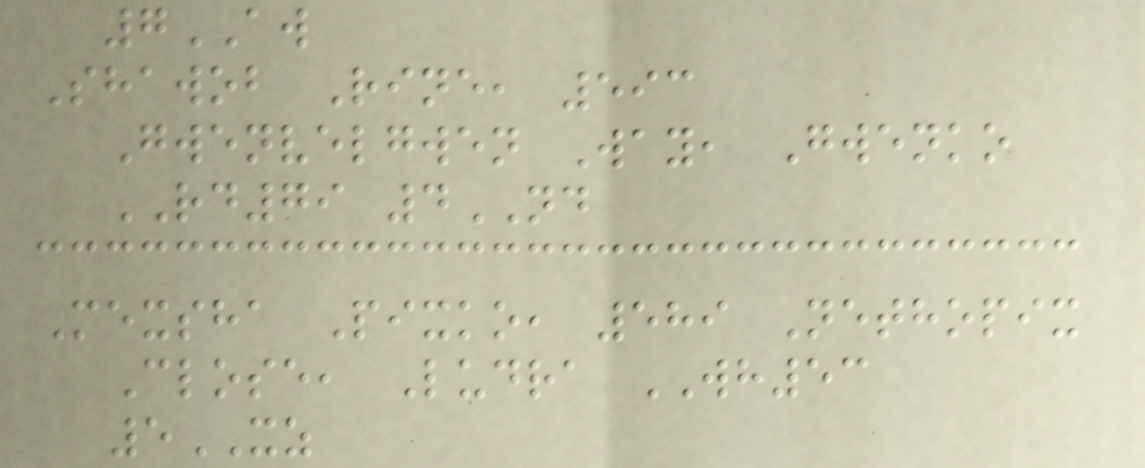7AW
Shawob Rine, 593
Gwenvelgwen Way, Gwenko
RD79 4ND
Mexsha Pixko, 589 Nethopix
Close, Ludra WH53
5XZ
